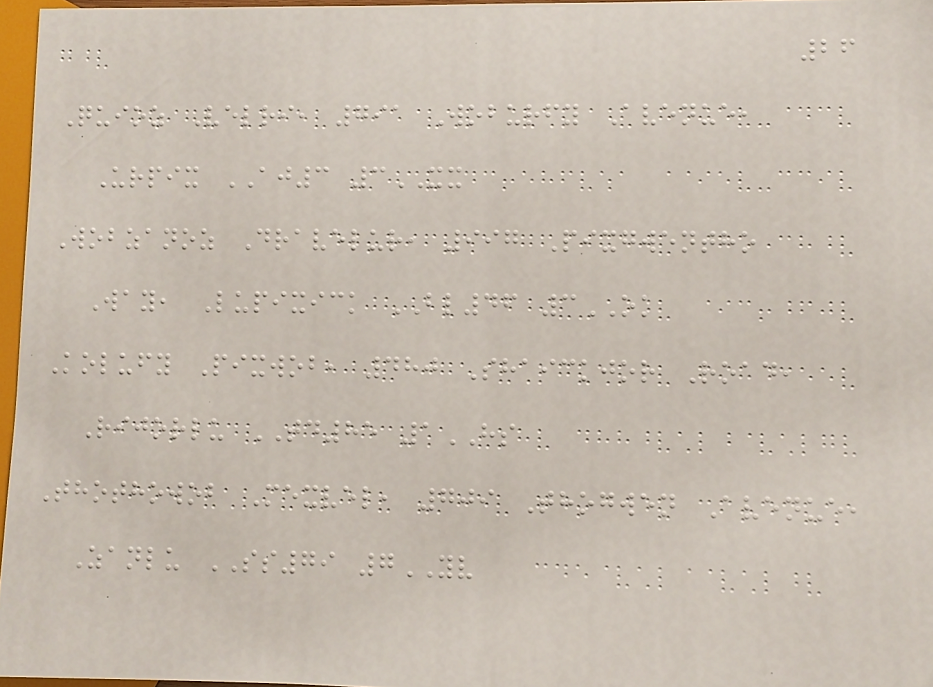26
Quioz Velri, 791 Woburfy Avenue,
Urpix AJ3 3XX
Wobzanoz Dravelur, 997 Pixgwentho
Way, Lupixick BL46 3OK
Kolufy Pixwob, 480 Shaickjor Road,
Rijorlu TD85 1HS
Thothowob Mexvel, 709 Thogwen Avenue,
Zanlu SS79 7YV
